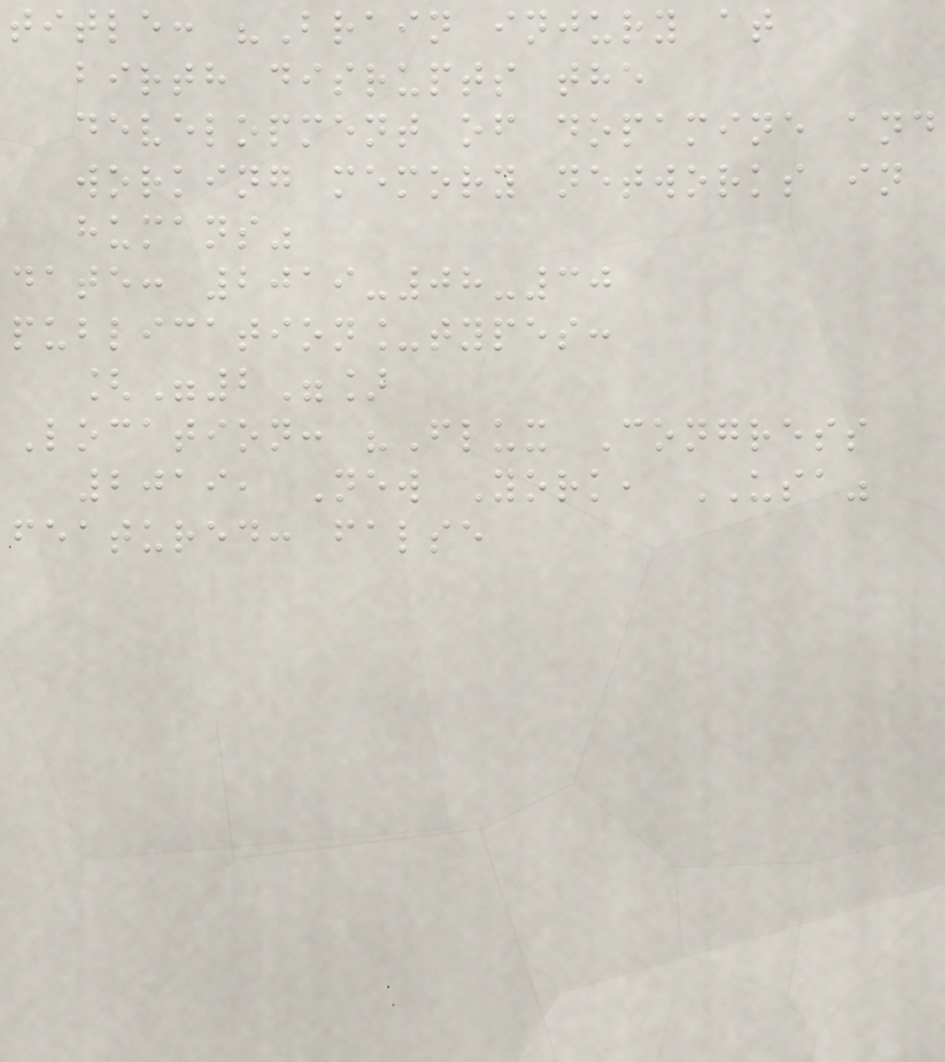title: "Brain injury at
birth disrupts the
development of dopamine and
working memory networks in
humans"
date: 2019-08-30
publication_types:
["2"]
Location: "Flux Congress
2019, New York, USA"
featured: false
